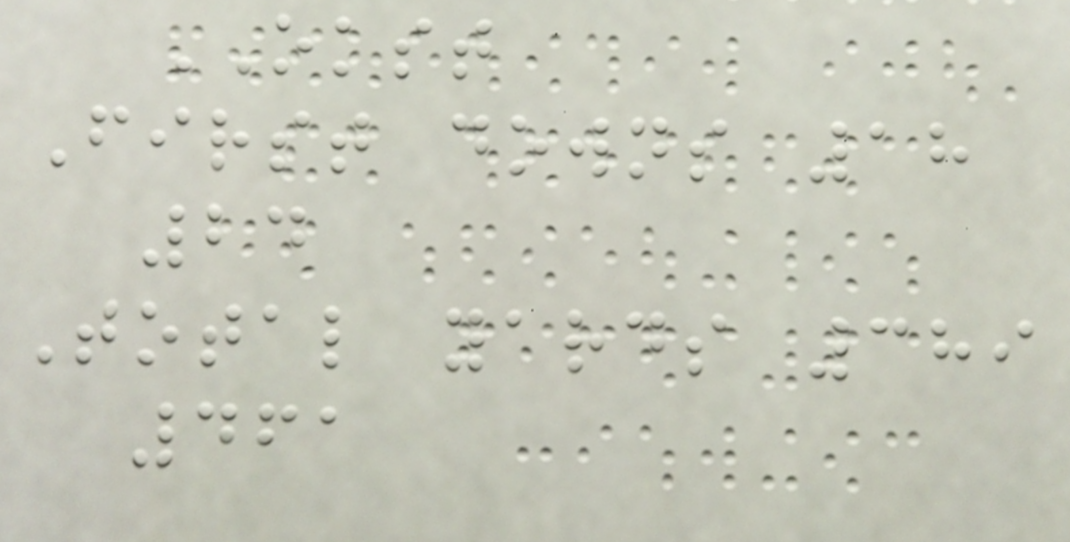OKST
First downs 18
24
Total yards 389
461
